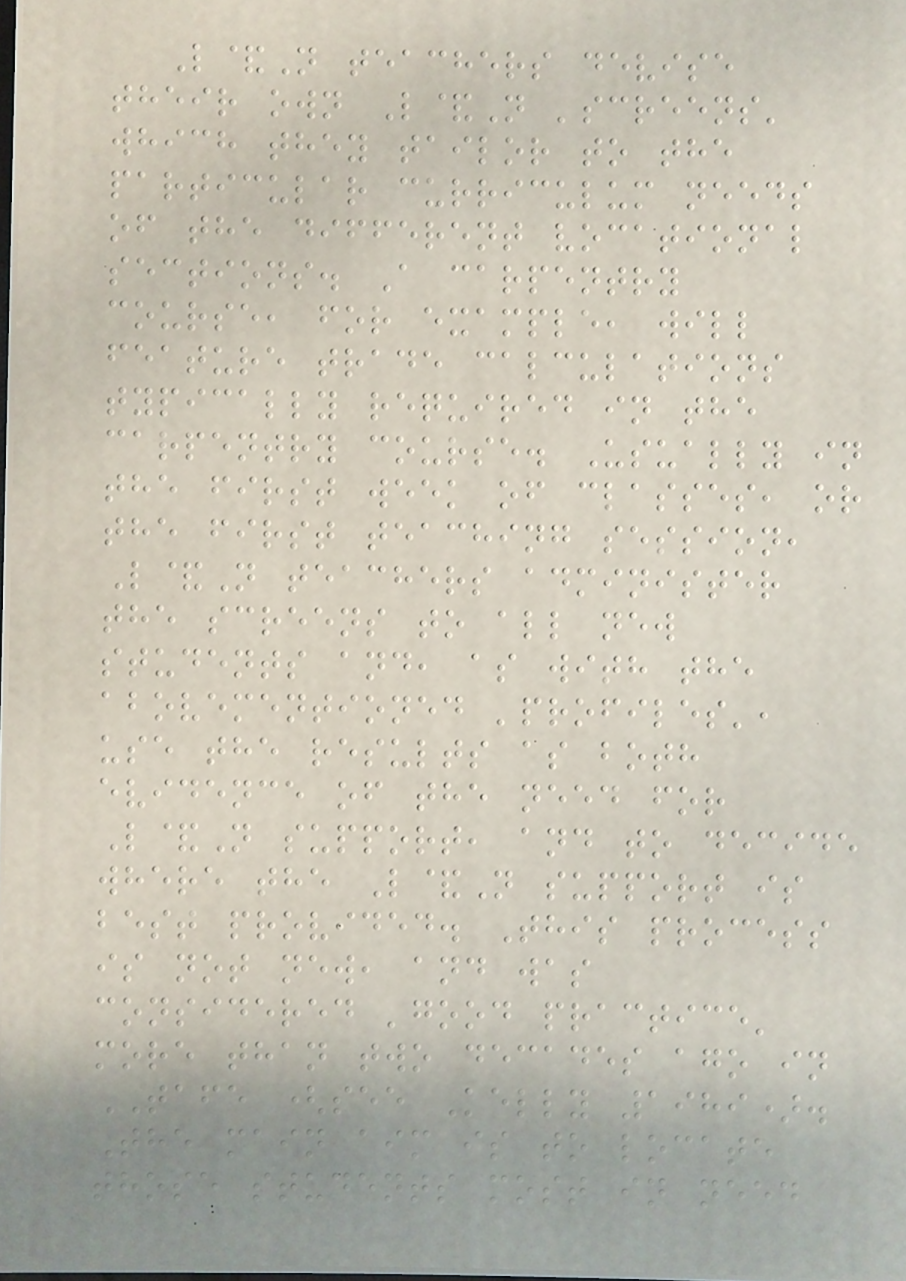L&N teachers devise
their own L&N 'screens'
which they tailor to the
particular curriculum needs
of the different vocational
sections. A carpentry
course, for example, will
feature trade calculations
typically required in the
carpentry course. Usually in
the first week of classes, or
the first teaching session,
L&N teachers administer
the screens to all new
students and, as with the
abovementioned 'profiles',
use the results as both
evidence of the need for
L&N support, and to decide
where the L&N support is
best provided. This process
is not new, and was
considered 'good practice'
more than two decades ago in
TAFE (see Kelly 1989).
The main aim is to locate
those students most in need
